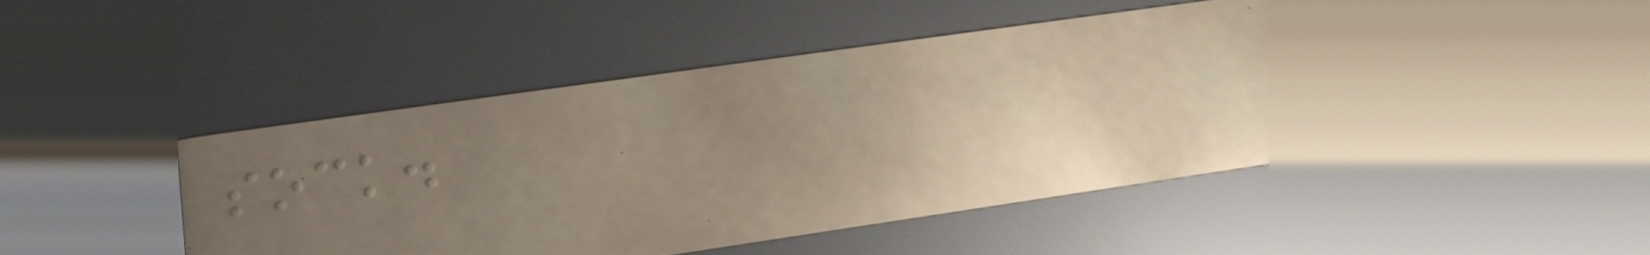sock.
